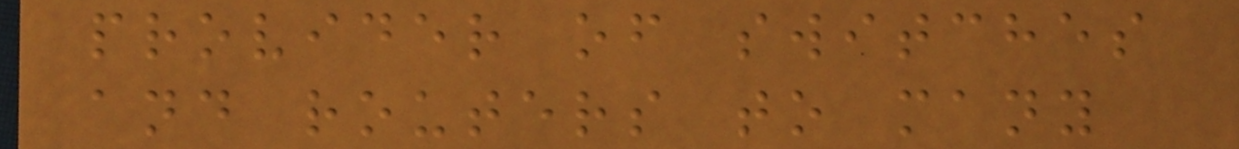provider of switches
and routers to many
